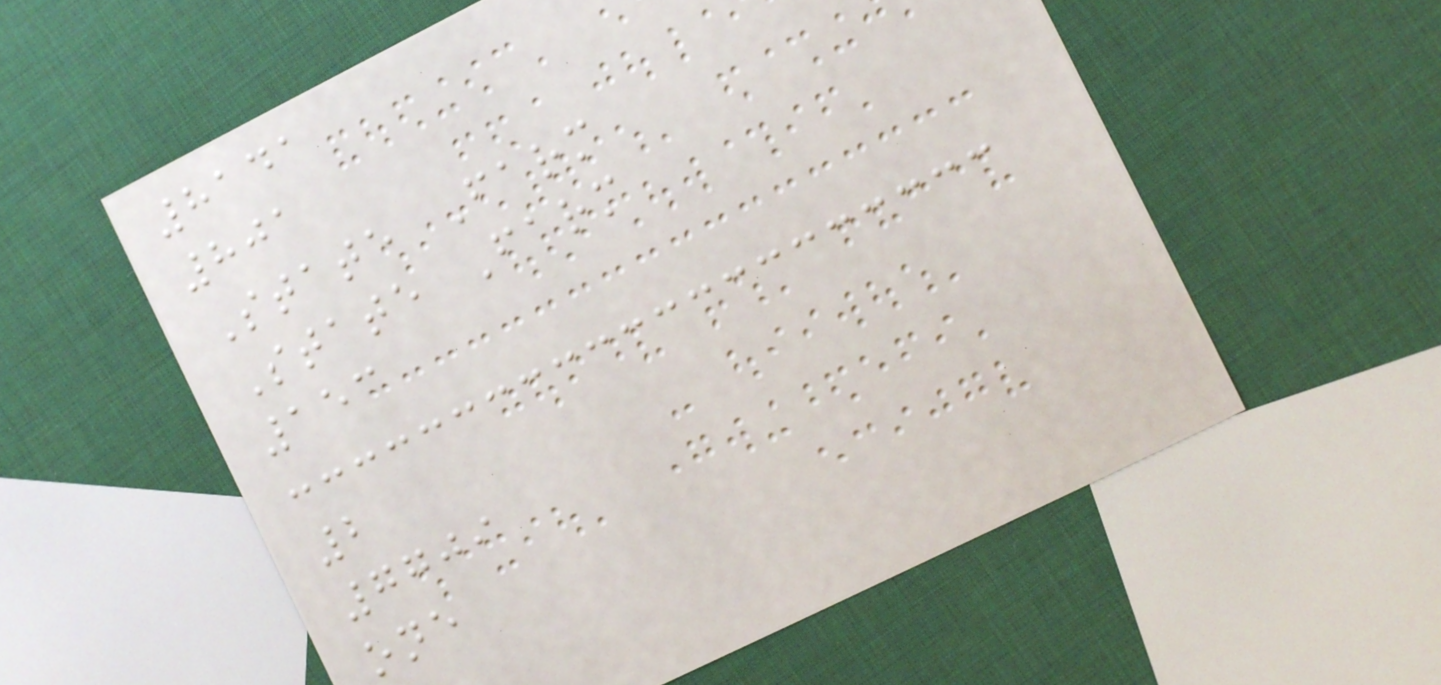8141
801
State Farm
State Farm
153
2
7709
one
